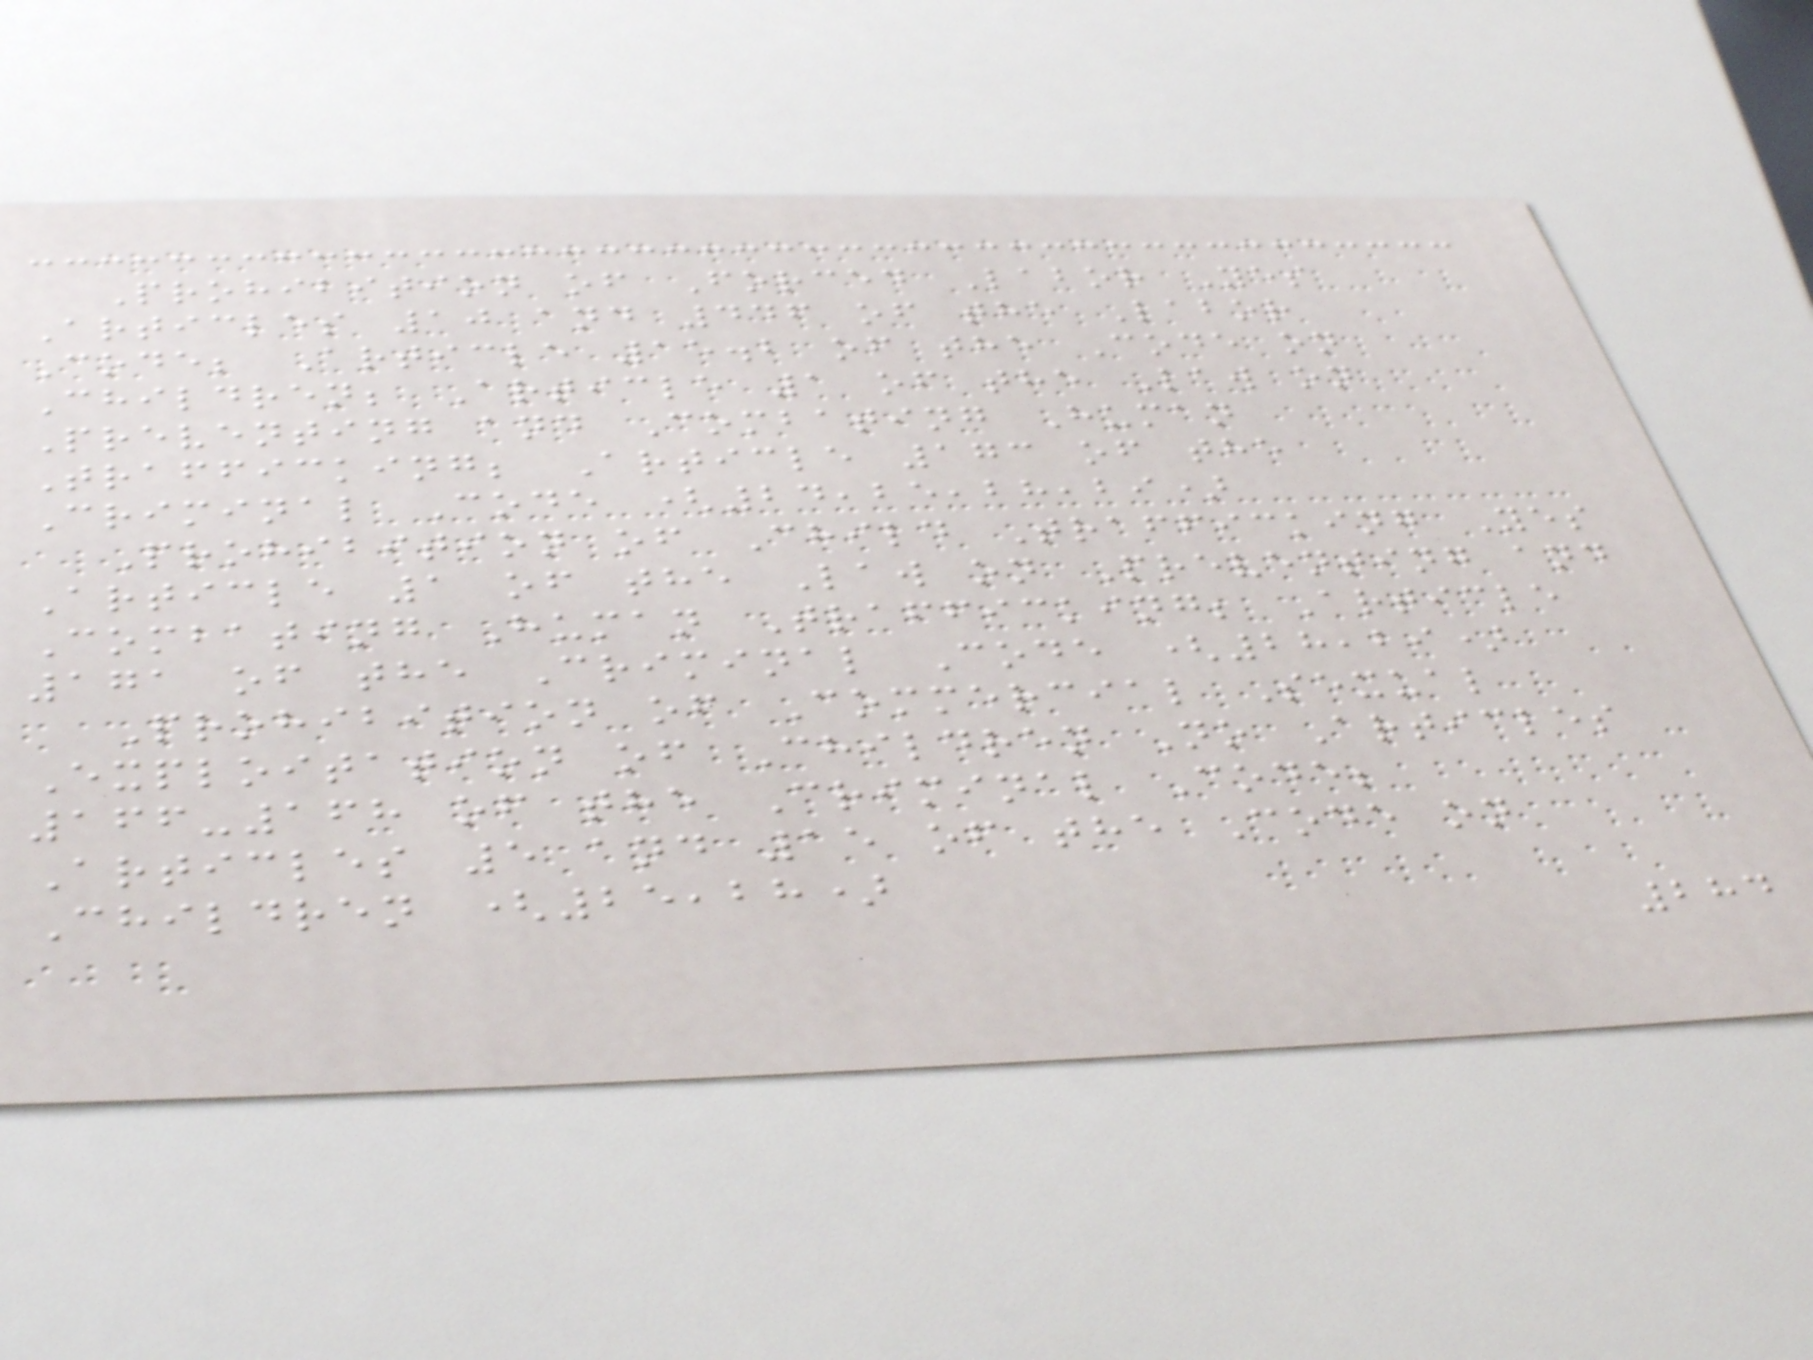Prohibition of Forced Labor Yes
Articles 10 and 446 of the Labor
Code; Article 15.2 of the Code on
Children; Article 1 of the Law on
Preventing and Combating Human
Trafficking; Article 173 of the
Criminal Code (24,25,28,29)
Prohibition of Child Trafficking Yes
Article 1 of the Law on Preventing and
Combating Human Trafficking; Article
171 of the Criminal Code (28,29)
Prohibition of Commercial Sexual
Exploitation of Children No Articles
166-168 of the Criminal Code;
Articles 5 and 15 of the Code on
Children (25,28)
284
